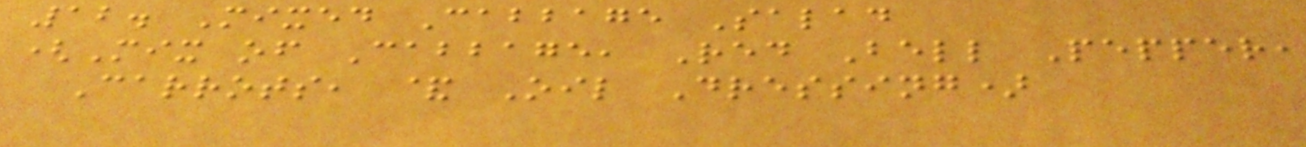12. Mixed Cabbage Salad
(Mix of Cabbage, Red Bell Pepper,
Carrots, & Oil Dressing)
